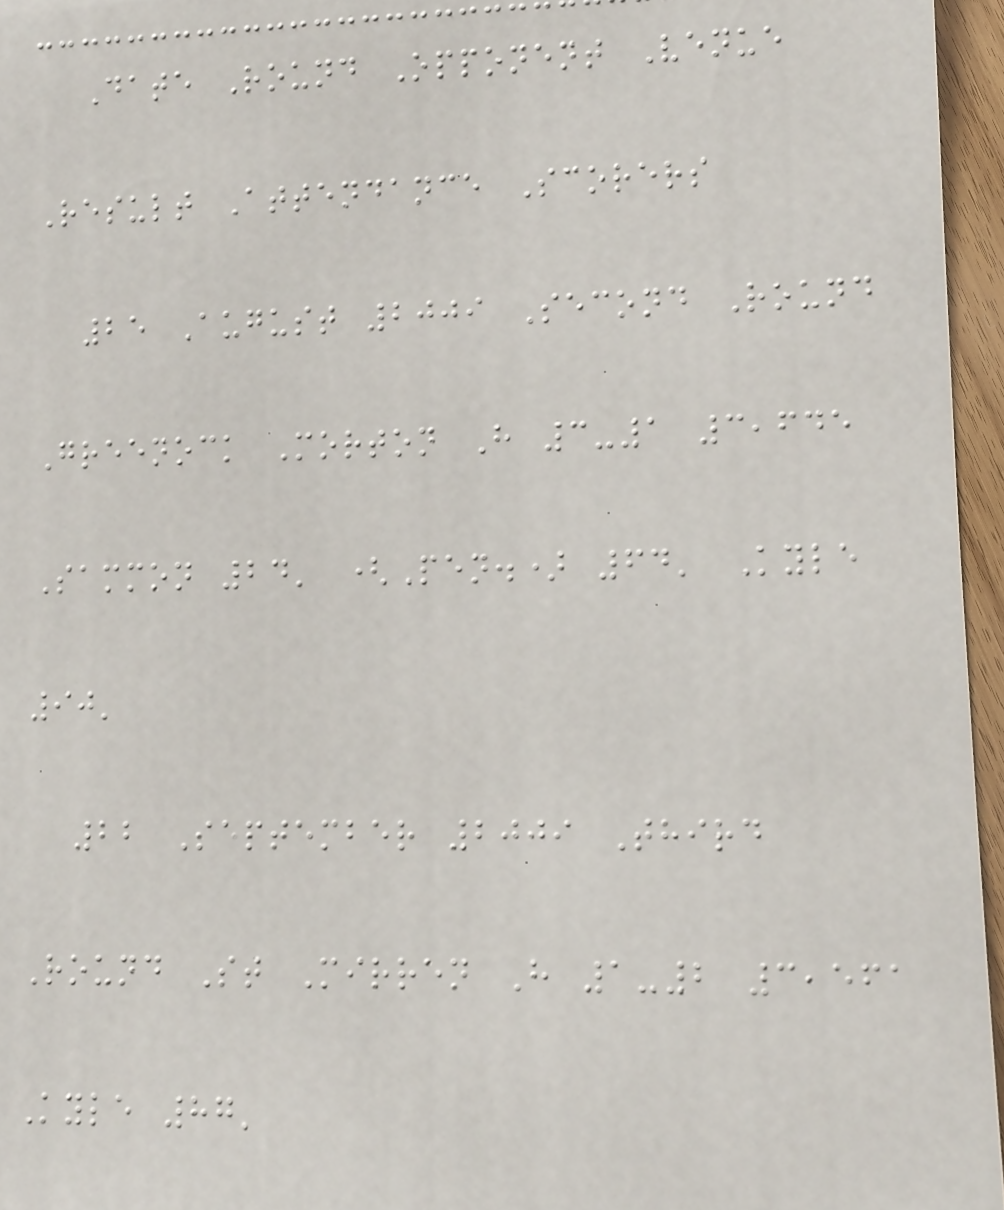Date Round Opponent Venue
Result Attendance Scorers
25 August 2009 Second Round
Greenock Morton H 3-1 3,645
Sammon 24' (Pen.) 64' Kyle
90'
22 September 2009 Third
Round St Mirren H 1-2 3,561
Kyle 87'
